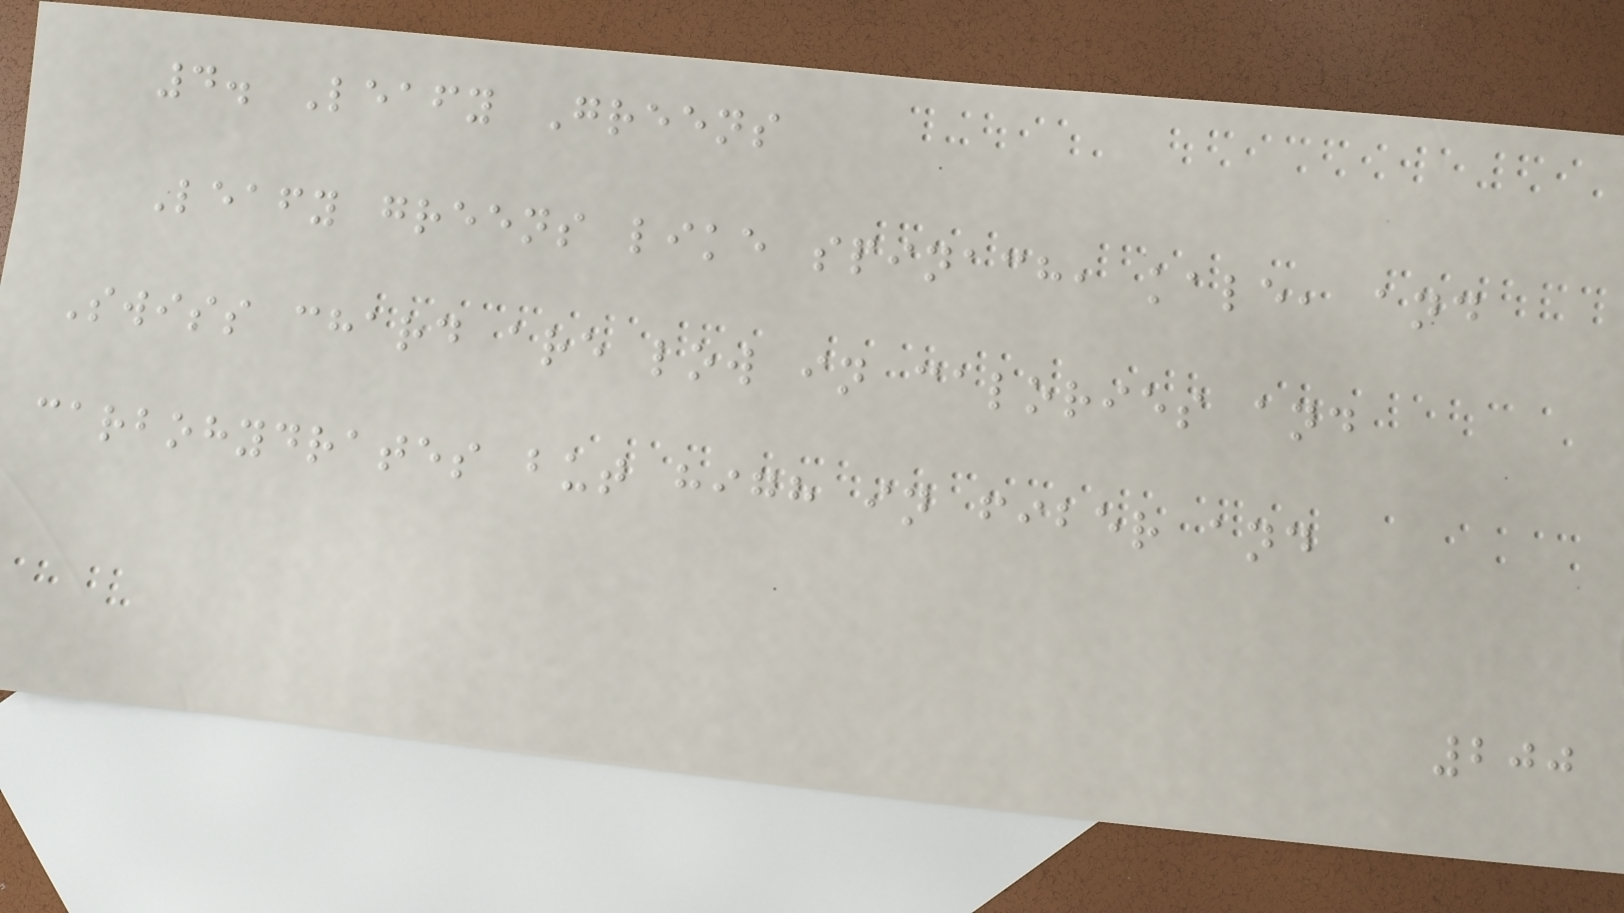4. Leafy Greens
Leafy greens like spinach, kale, and
Swiss chard are low in calories and
carbohydrates but high in fiber and
200
